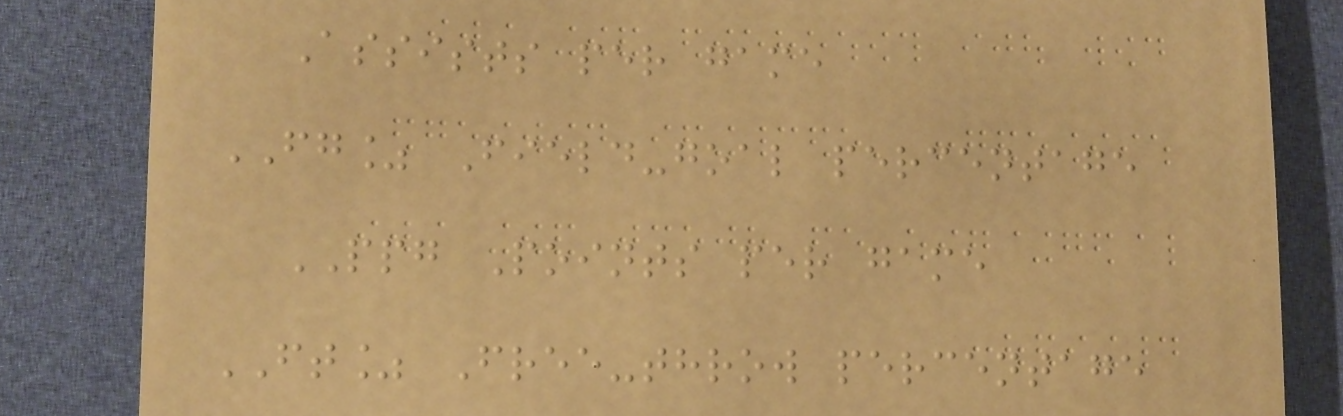Assists per game
FG% Field-goal percentage
PPG Points per game
FT% Free-throw percentage
